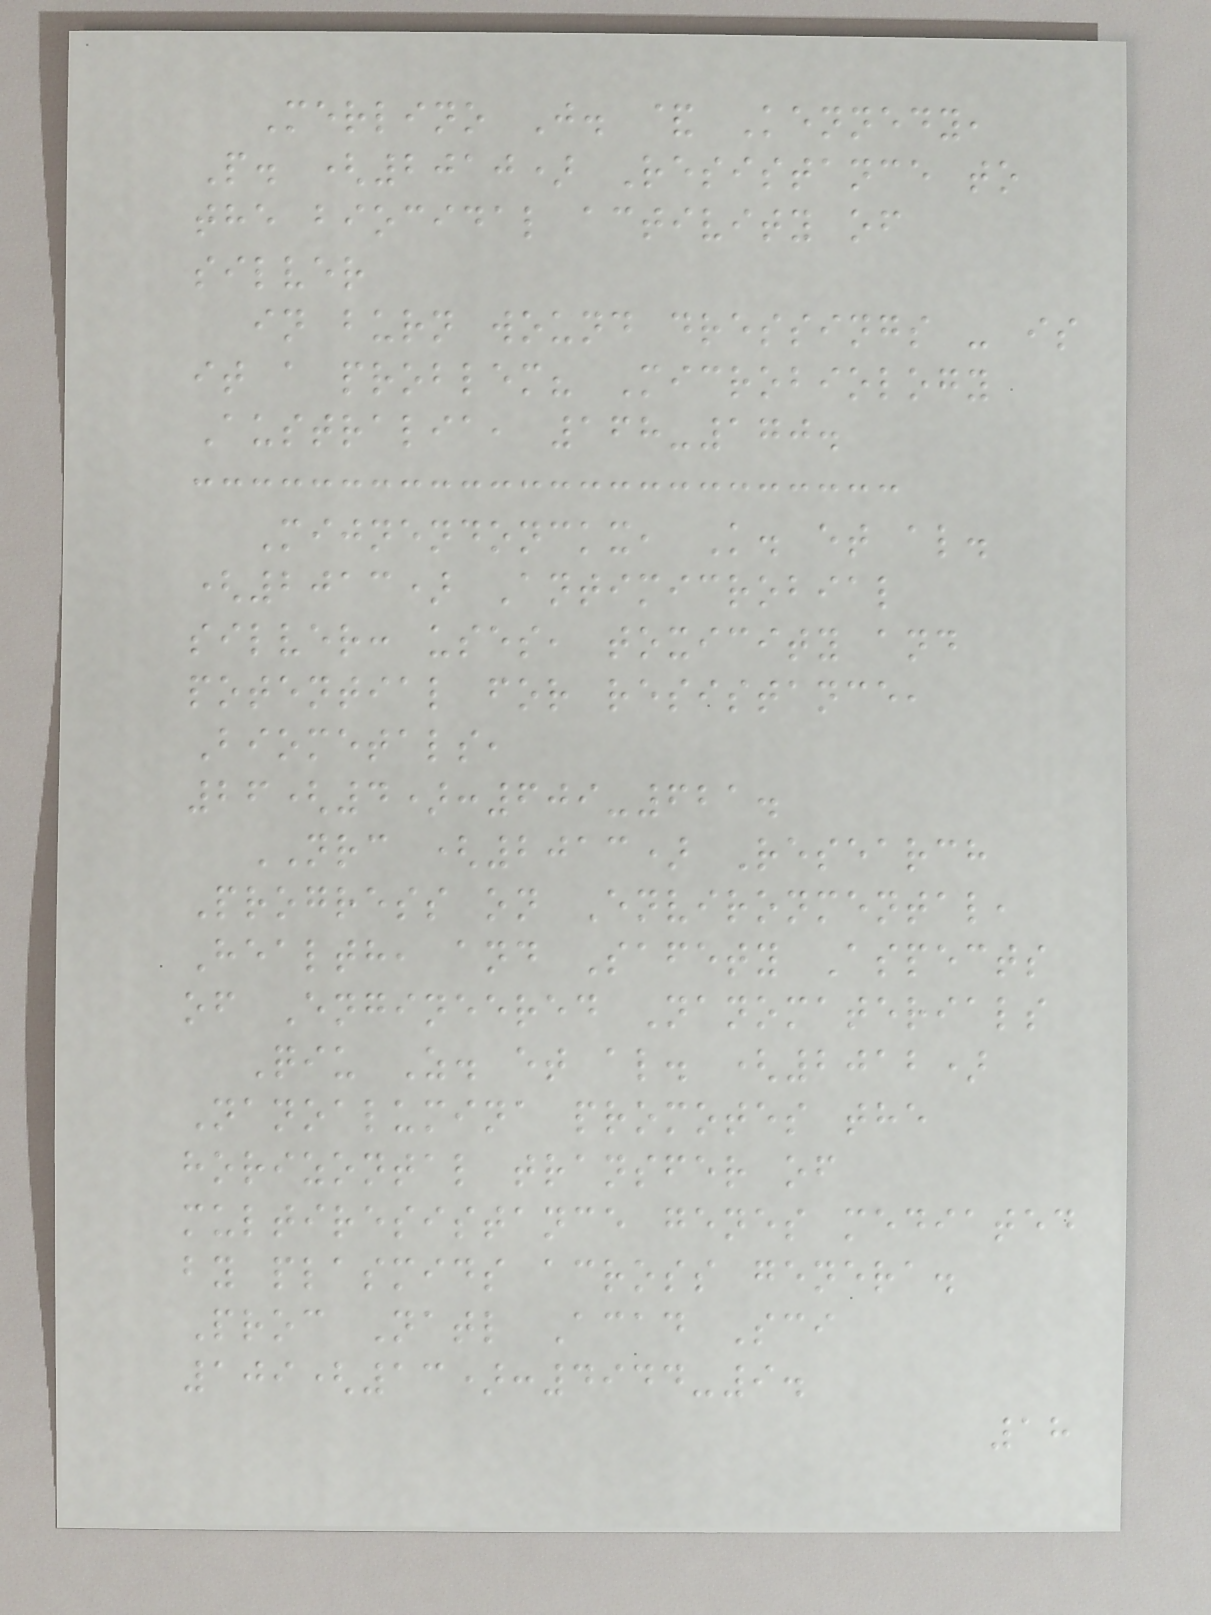Merlino J. & Kennedy,
P. (2010) Resistance to
the biocidal activity of
silver
in burn wound dressings - is
it a problem? Microbiology
Australia, 168-170.
Mijnendonckx, K. et al.
(2013) Antimicrobial
silver: uses, toxicity and
potential for resistance,
Biometals,
26(4):609-621.
NRC (2013) Research
Progress on Environmental,
Health, and Safety Aspects
of Engineered Nanomaterials
Qiu Z. et al. (2012)
Nanoalumina promotes the
horizontal transfer of
multiresistance genes mediated
by plasmids across genera.
Proc Natl Acad Sci
109(13):4944-9.
18
